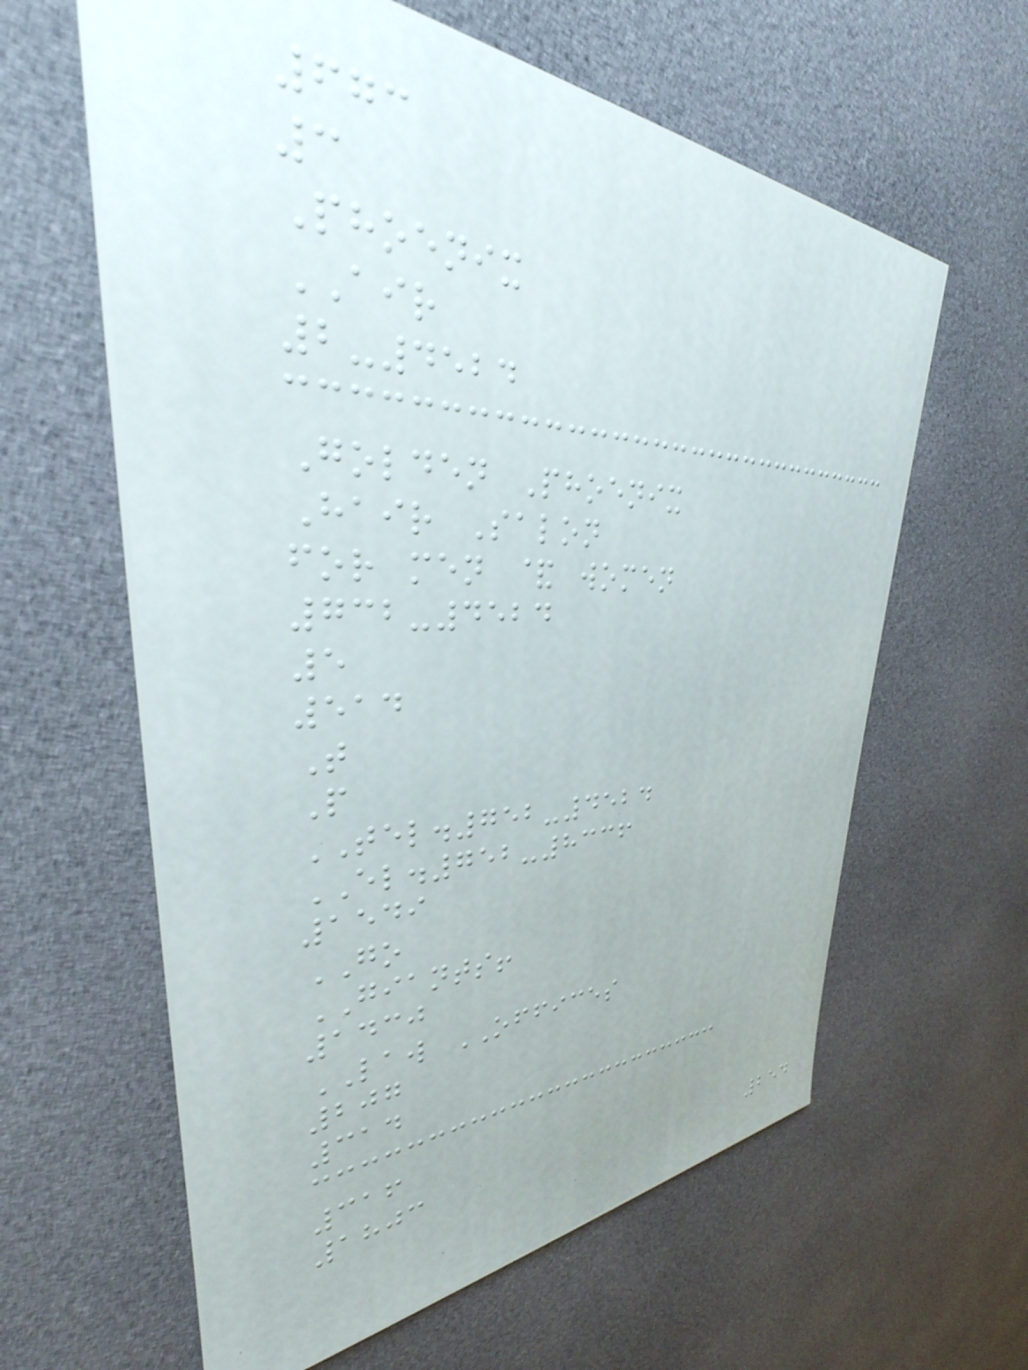673
3
Phoenix
AIR
2-4524
Golden Phoenix
Hair Salon
for men & women
732-4524
5
514
T
P
TEL.752-4524
EL.752-8336
1549
GO
GIANTS!
1430
LAW OFFICES
207
314
316
1803
254
